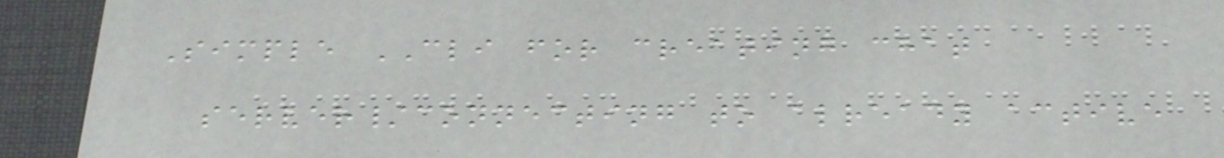Simple CLI for creating chat
server/connecting to already active
